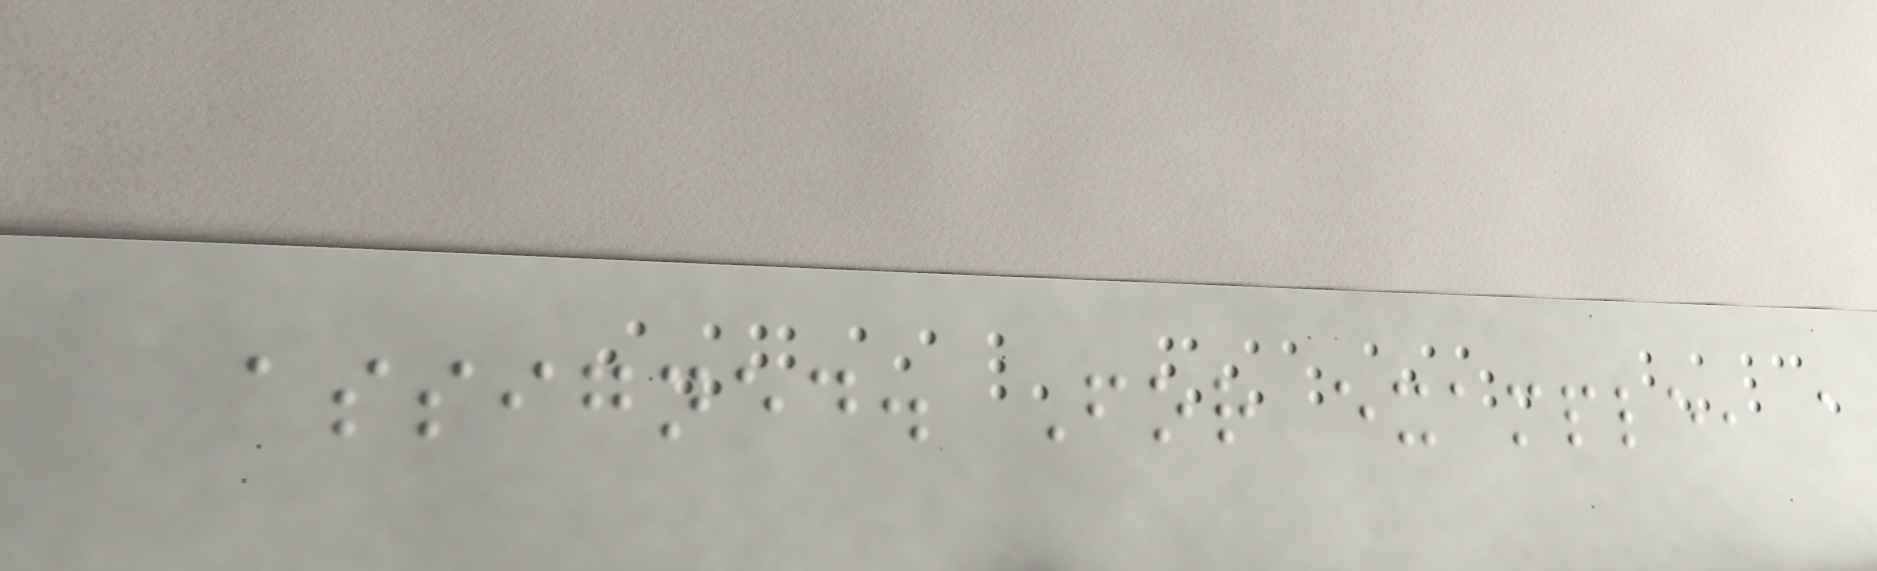assigned. For example, a
